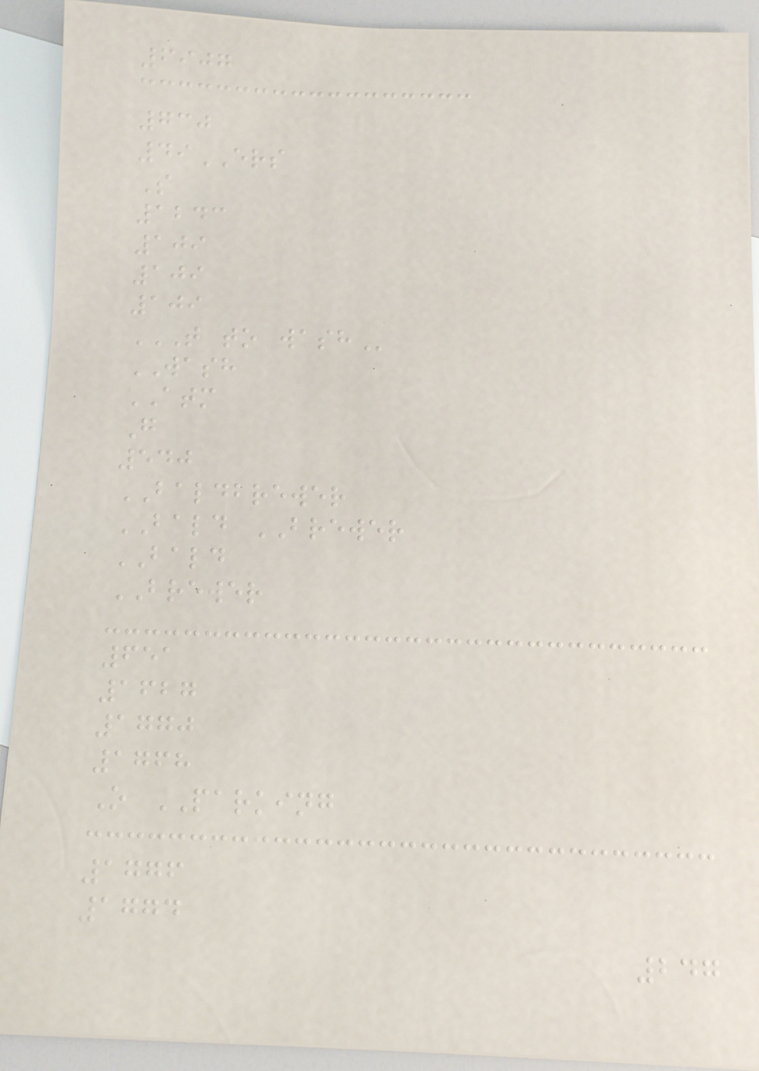6907
730
49ERS
S
1243
109
109
109
T TO WASH
WASH
ATM
G
540
BALDBREWER
BALD BREWER
BALD
BREWER
651
1627
1770
1768
O PARKING
1776
1774
247
